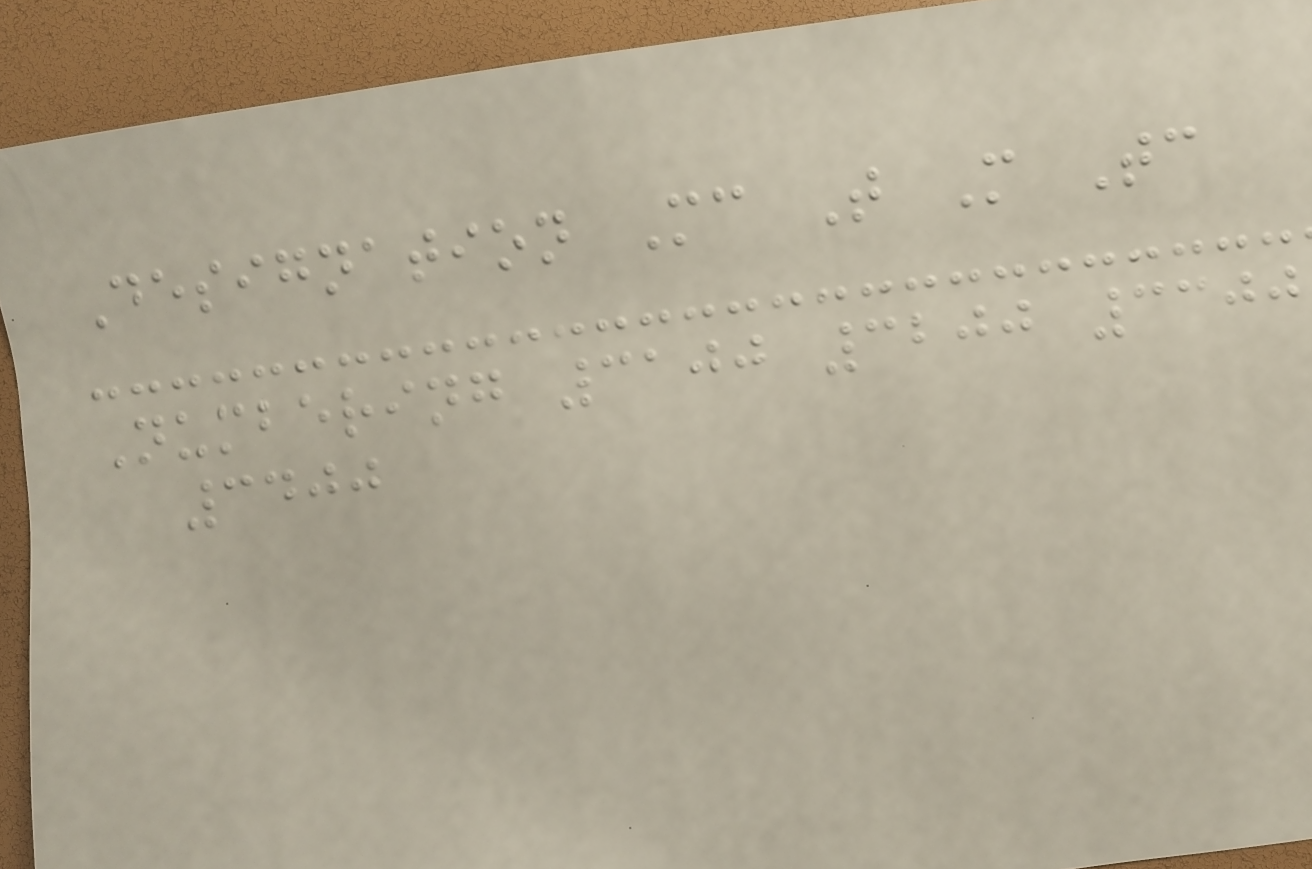Designation Mc T M Tc
Numbering 3100 3200 3300
3400
